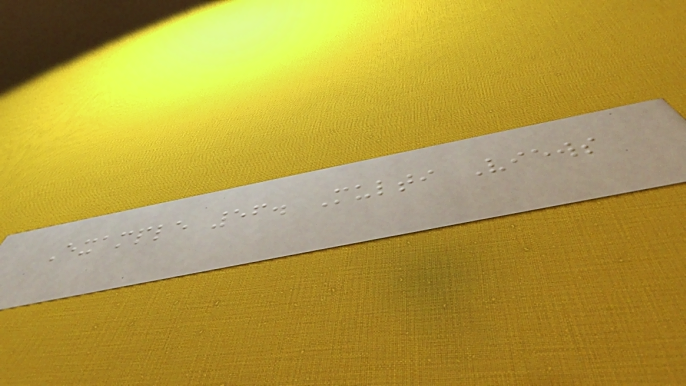Example 56. Multi Views
